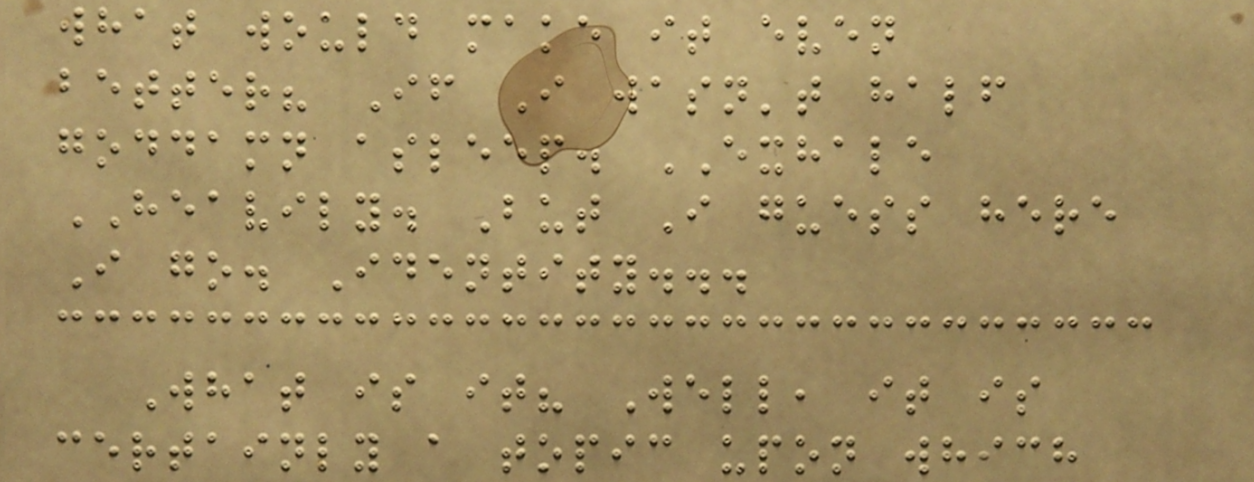what would make it even
better? If I wasn't half
goddamn asleep. EXHALE
HEAVILY. But I guess here
I go. Identity...
What is it? Well, it is
certainly a topic upon which
